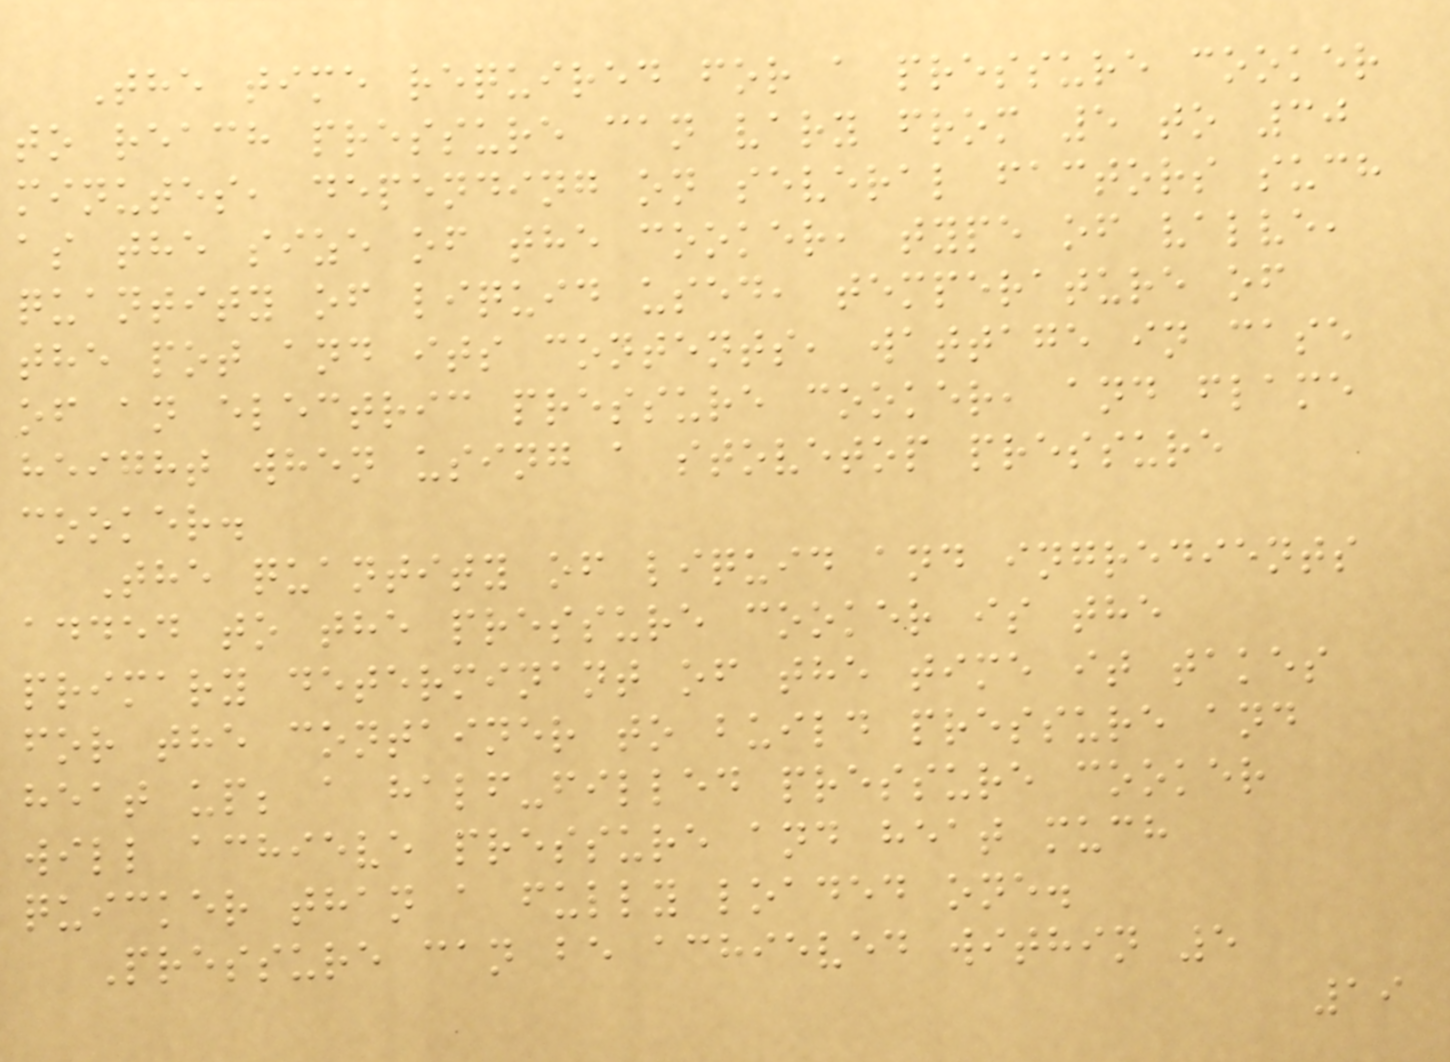The time required for a pressure cooker
to reach pressure can vary from 5 to 30
minutes, depending on several factors such
as the size of the cooker, type of valve,
quantity of liquid used, temperature of
the pot and its contents, wattage in case
of an electric pressure cooker, and flame
height when using a stovetop pressure
cooker.
The quantity of liquid and ingredients
added to the pressure cooker is the
primary determinant of the time it takes
for the container to build pressure and
heat up; a half-filled pressure cooker
will achieve pressure and heat much
quicker than a fully loaded one.
Pressure can be achieved within 5
19
